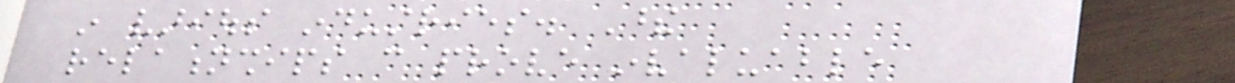in various industries. These
relationships can prove invaluable
